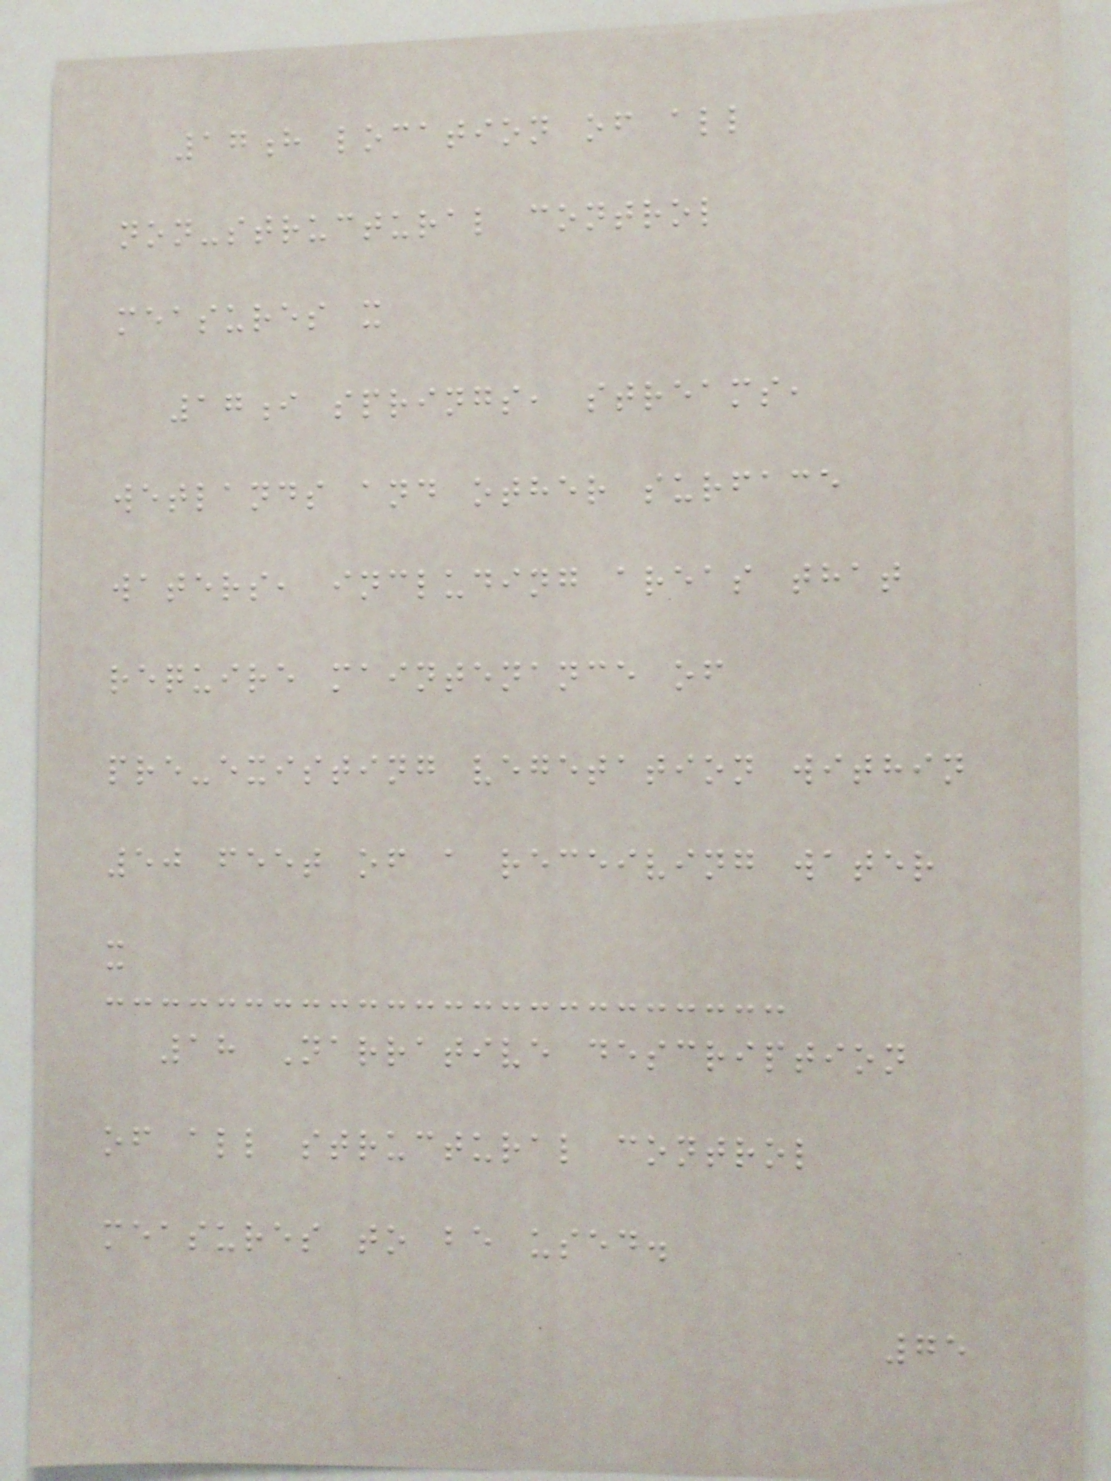17h location of all
non-structural control
measures x
17i springs, streams,
wetlands and other surface
waters, including areas that
require maintenance of
pre-existing vegetation within
50 feet of a receiving water
x
18 Narrative description
of all structural control
measures to be used.
75
